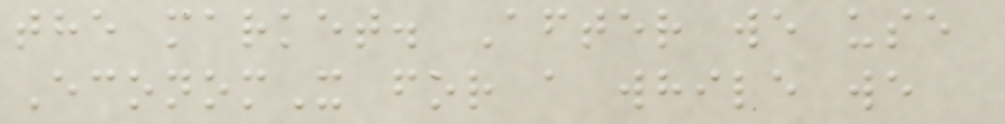the market. After we use
EconomX for a while we
